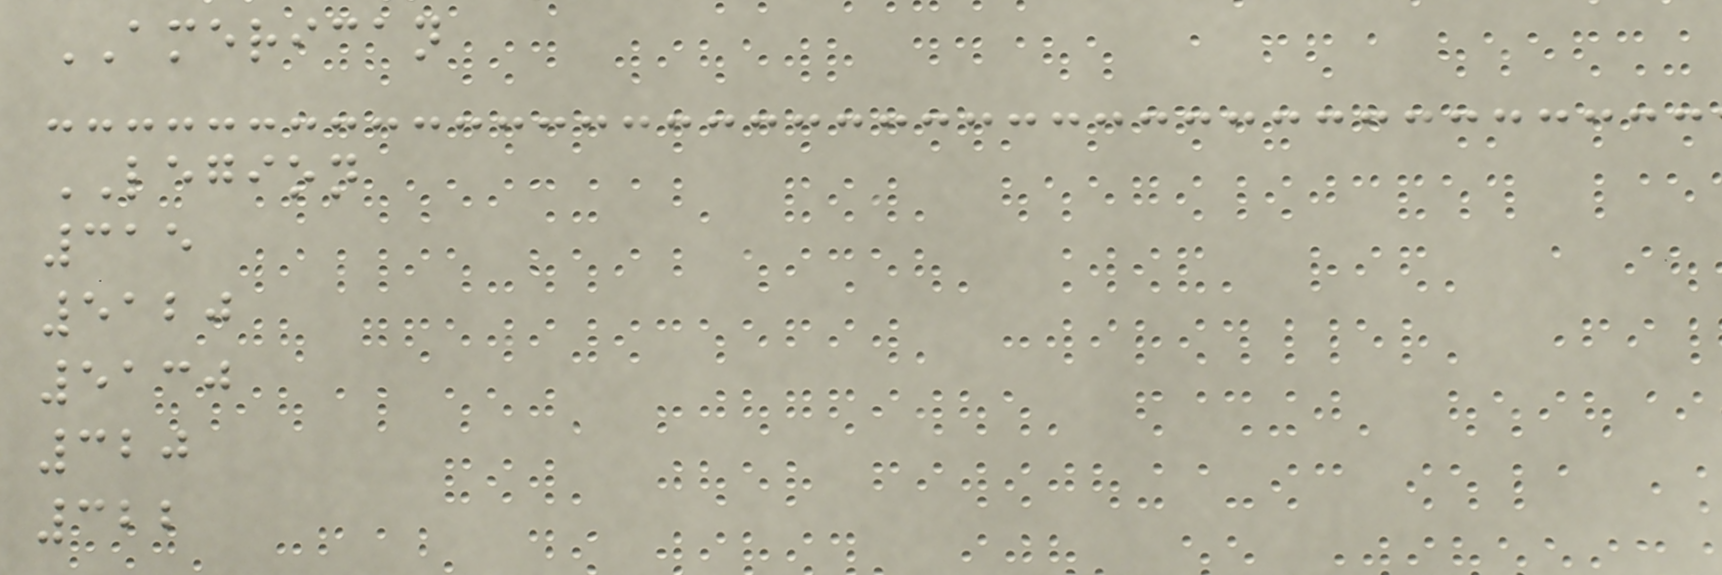AMERICAN
LEGION
315
5120
5130
320
322
